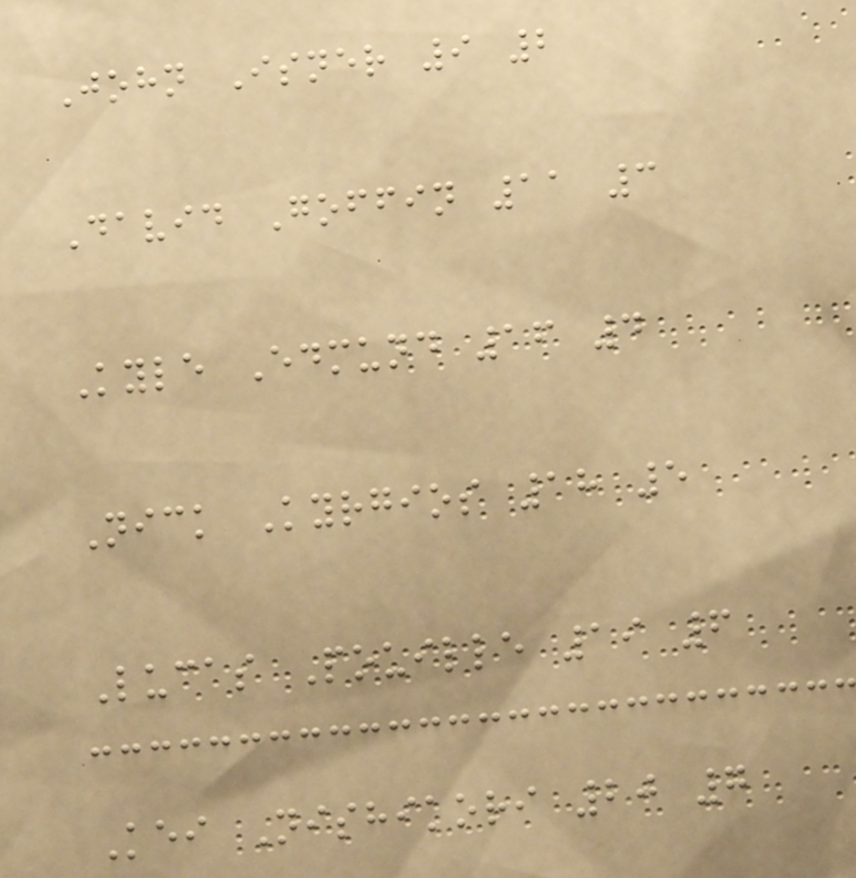John Isner 9 2
David Goffin 11 3
Kyle Edmund 16 4
Nick Kyrgios 18 5
Lucas Pouille 19 6
Kei Nishikori 20 7
